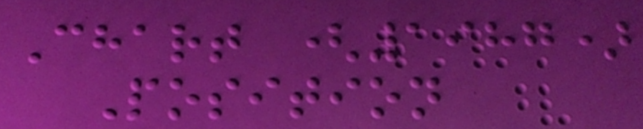Chart (1987)
Position
